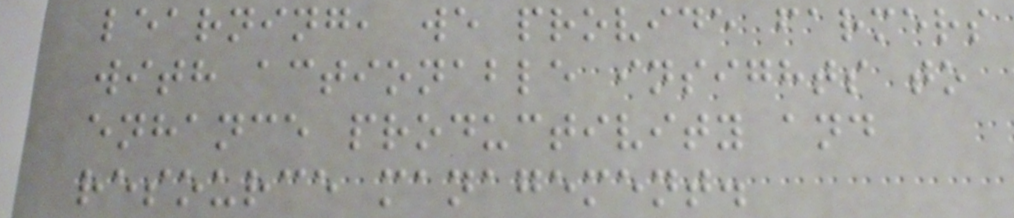learning, we provide farmers
with actionable insights to
enhance productivity and
resource management.
